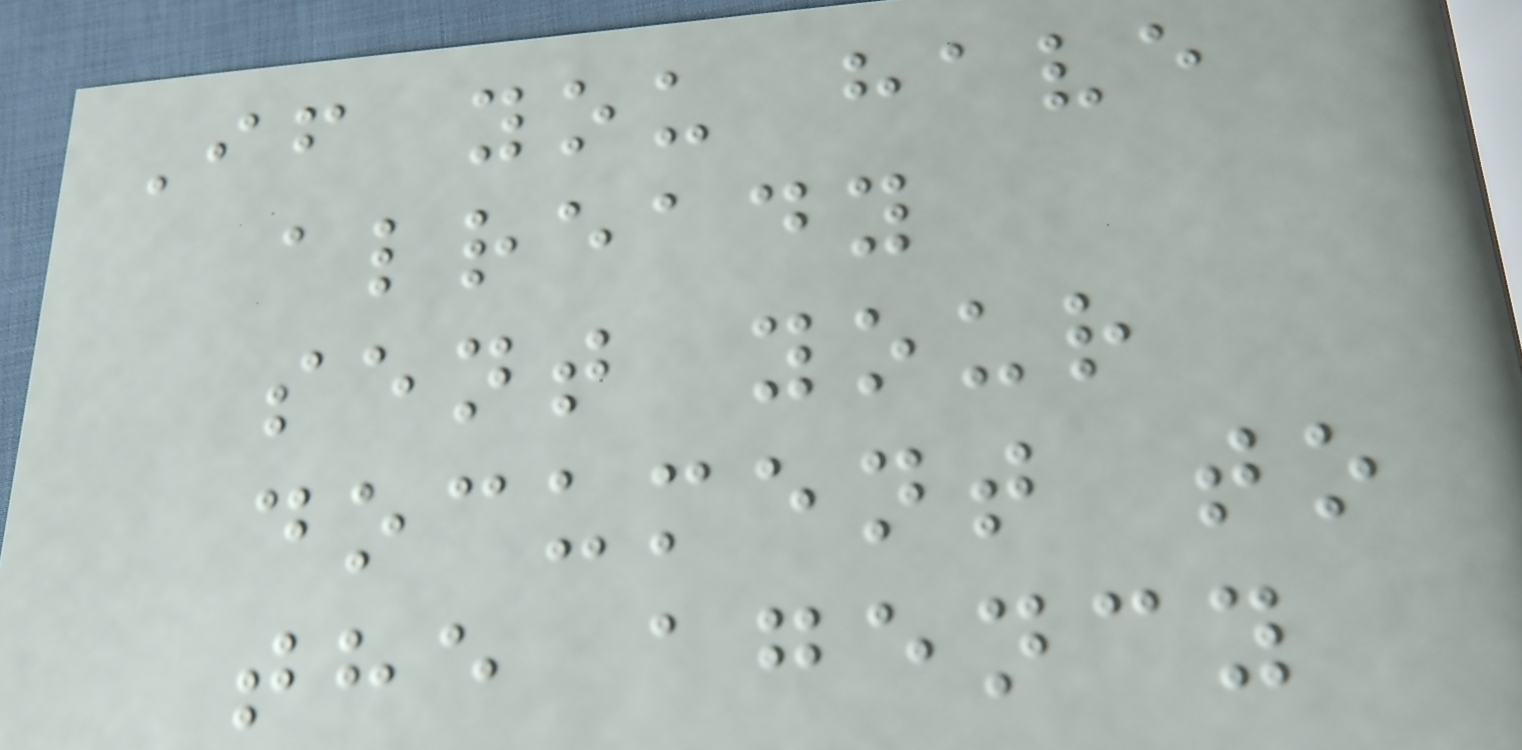If you have
already
sent your
document to
the agency
